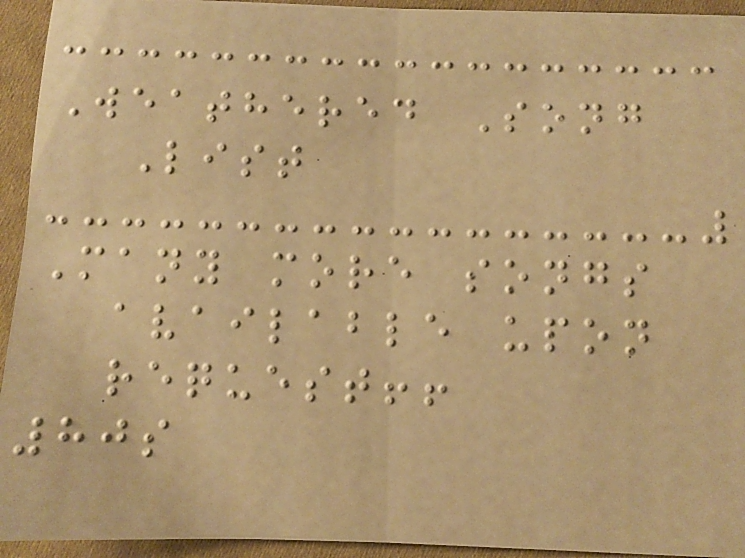Weathered Song
List
Many more songs
available upon
request!!
80s
